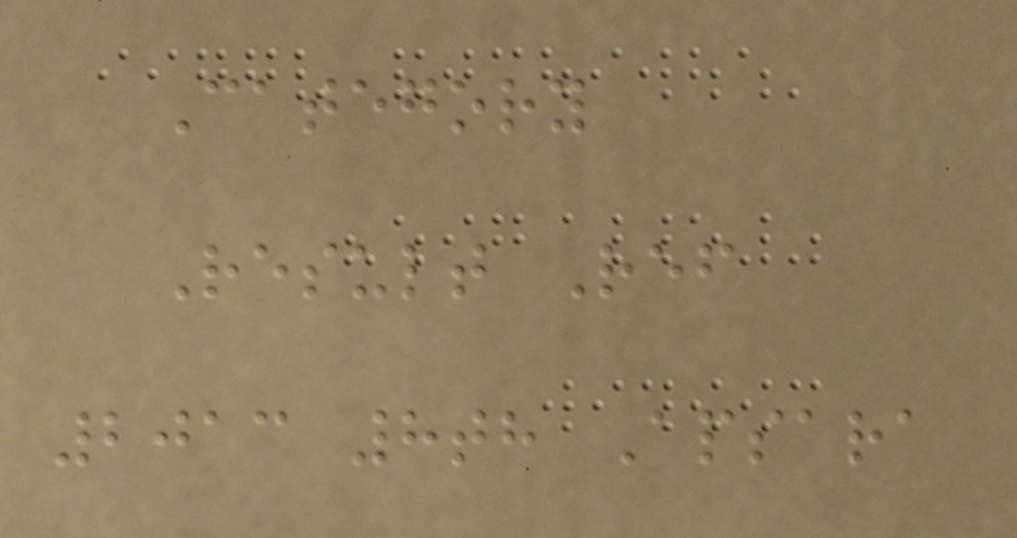Category
Result Ref
2013 8th Apsara
